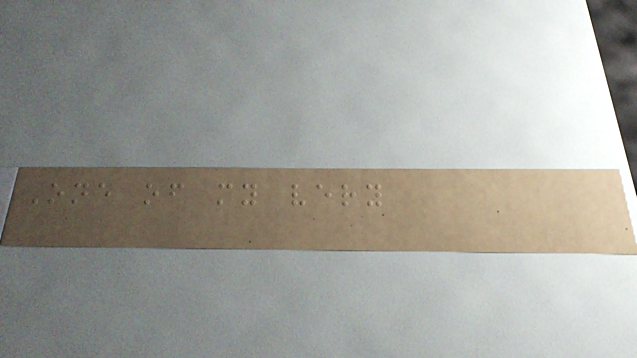One of my very
